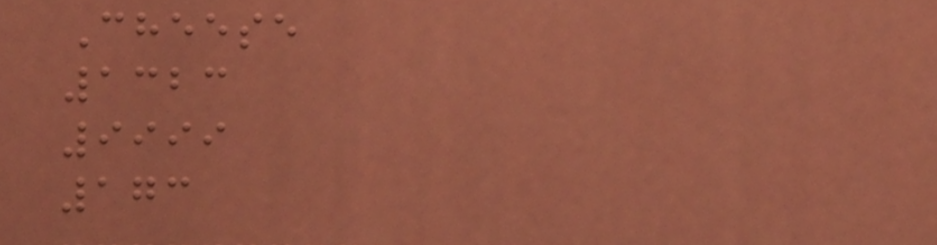Cheese
1323
9999
173
